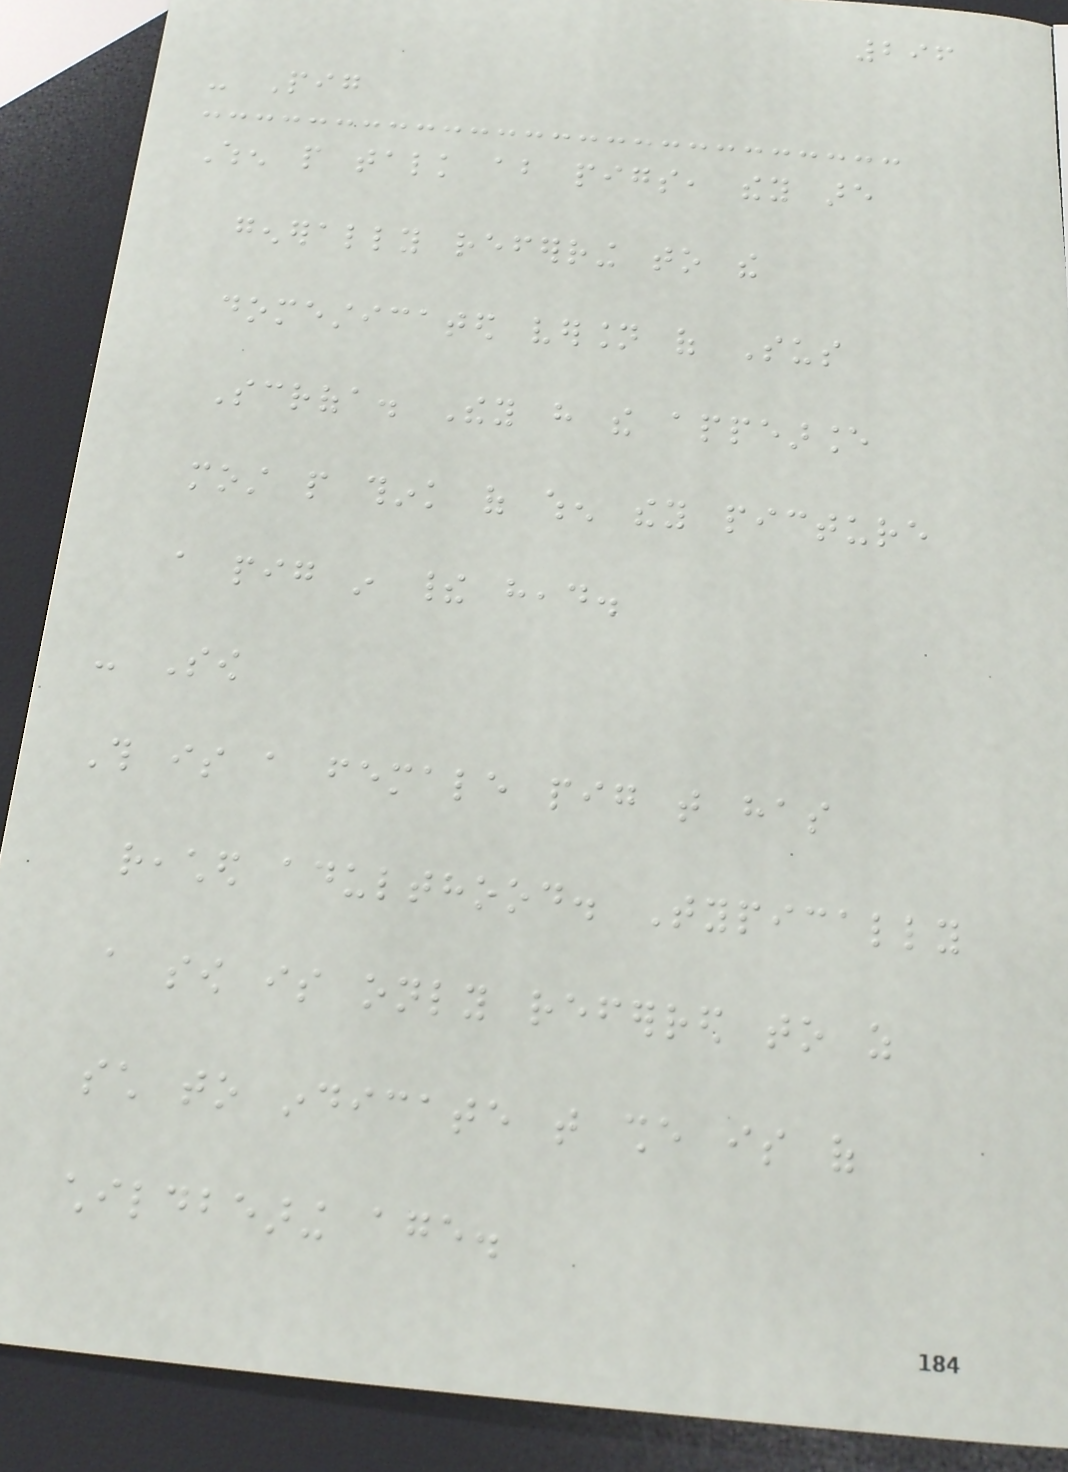296
- Pig
When people talk about pigs, they are
generally referring to the
domesticated version of Sus
Scrofa. They have the appearance
most people think of when they picture
a pig in their head.
- Sow
This is a female pig that has
reached adulthood. Typically
a sow is only referred to as
such to indicate that she is of
childbearing age.
